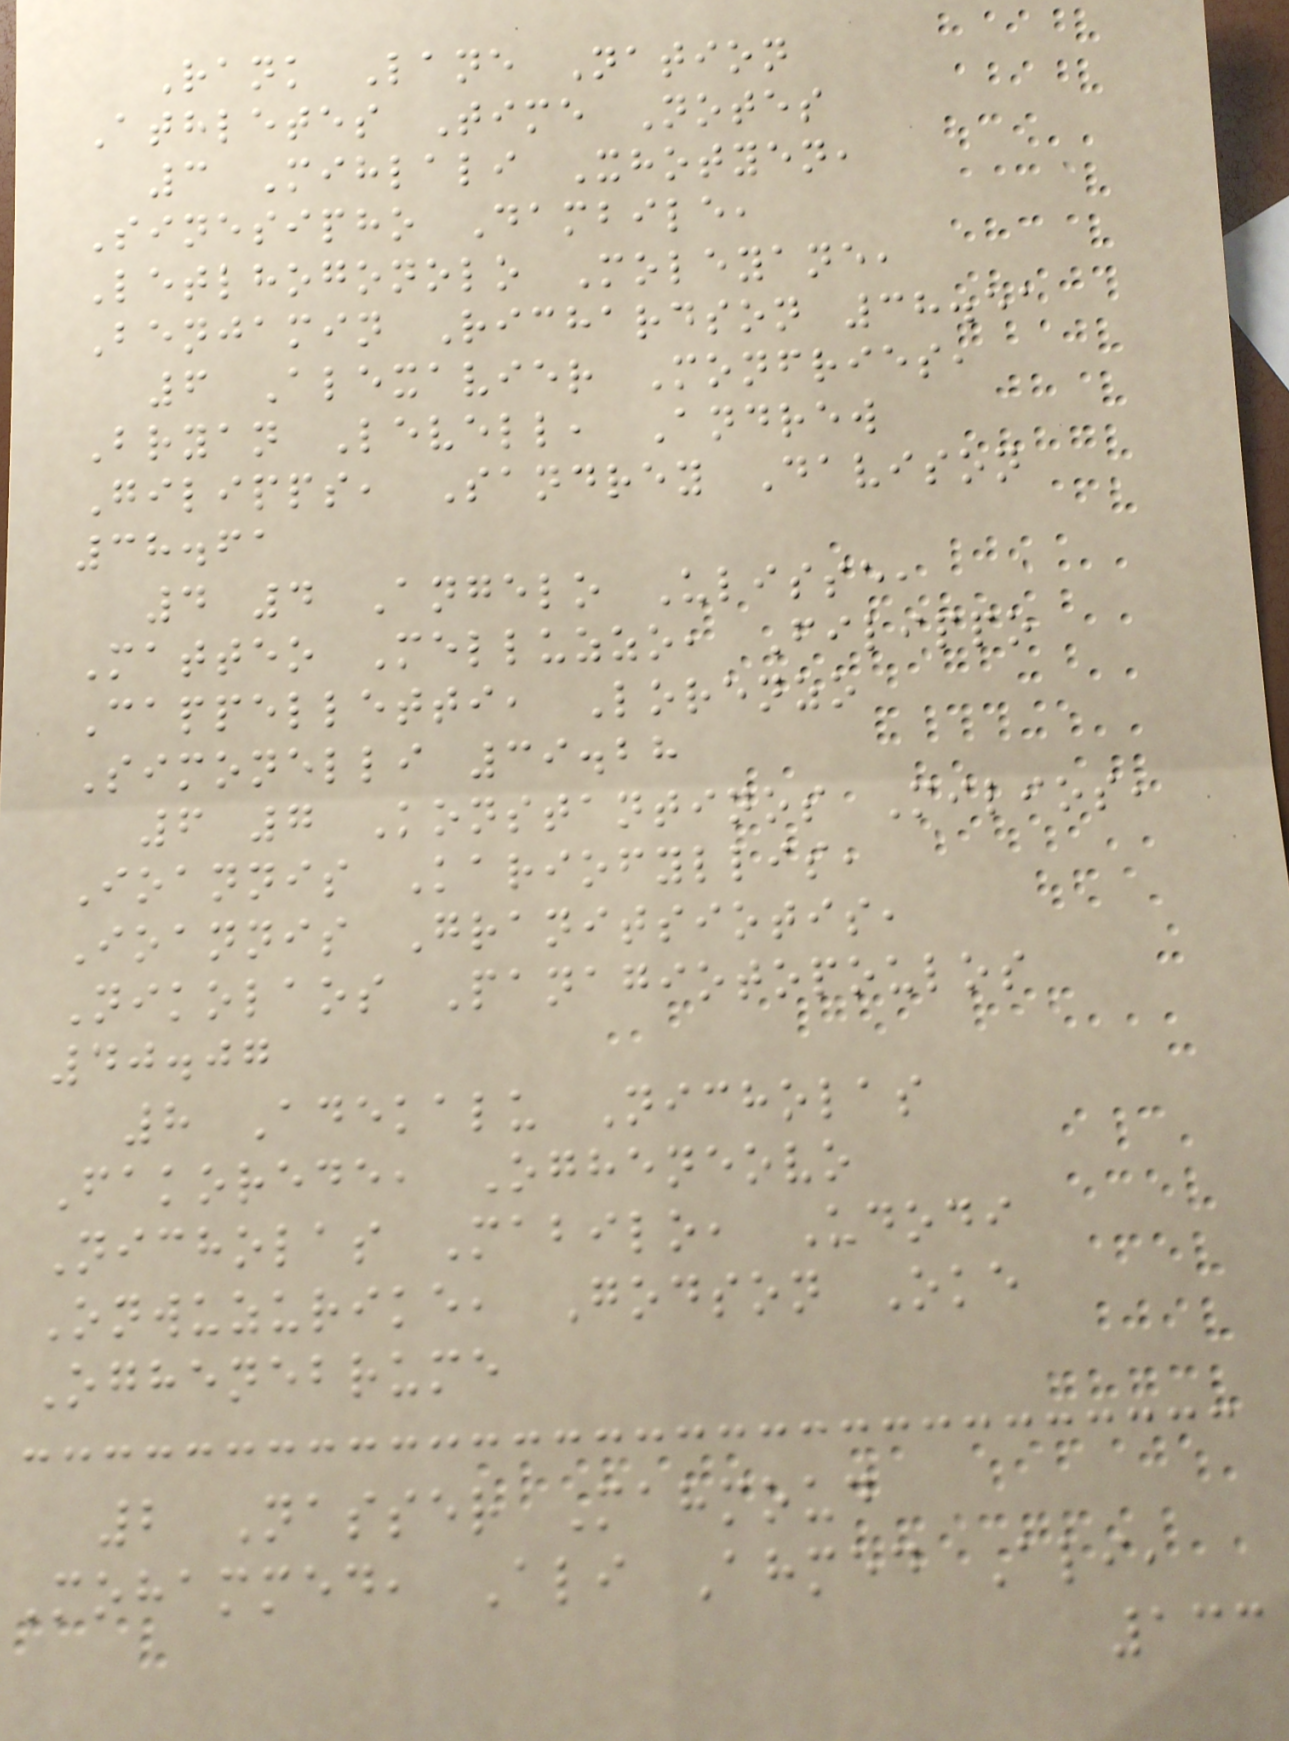Rank Lane Nation
Athletes Time Notes
3 Mihlali Xhotyen,
Sinesipho Dambile,
Letlhogonolo Moleyane,
Benjamin Richardson 38.51
6 Alexavier Monfries,
Bryan Levell, Andrew
Gilipps, Sandrey Davison
38.61
4 4 Angelo Ulisse,
Matteo Melluzzo, Filippo
Cappelletti, Lorenzo
Simonelli 39.28
6 7 Konstantinos Milios,
Ioannis Kariofyllis,
Ioannis Granitsiotis,
Nikolaos Panagiotopoulos
40.07
8 Adekalu Nicholas
Fakorede, Ogheneovo
Nicholas Mabilo, Udodi
Onwuzurike, Godson Oke
Oghenebrume
2 Nasser Mahmoud
Mohammed, Ali Ahmed Ali,
133
